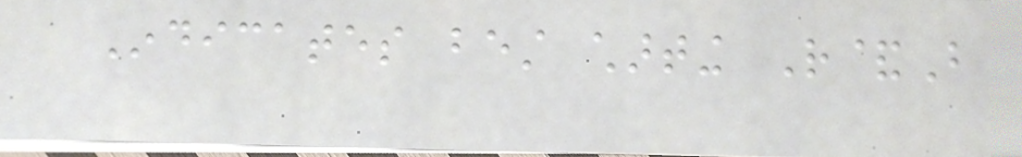Indicates best charting R&B
